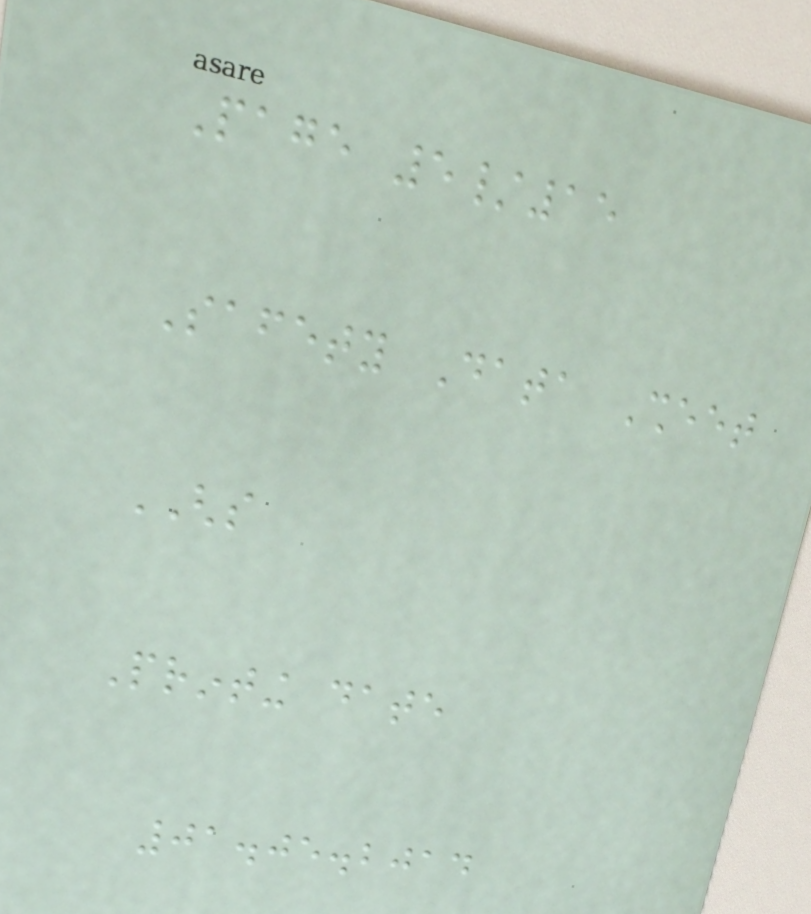Page 5/15
Safety Data Sheet
GHS
Printing date
01.05.2014
